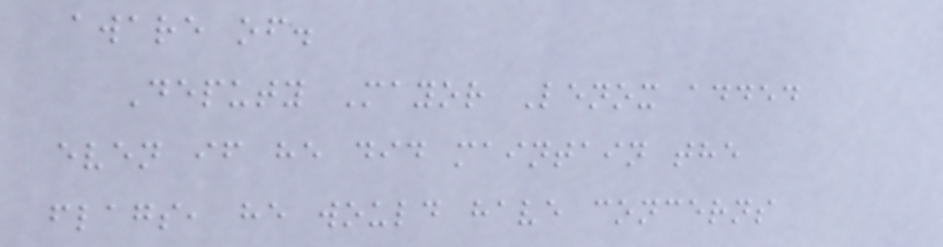aware of.
Deputy Mayor Lenox added
even if he did maintain the
flags, he would have concerns
